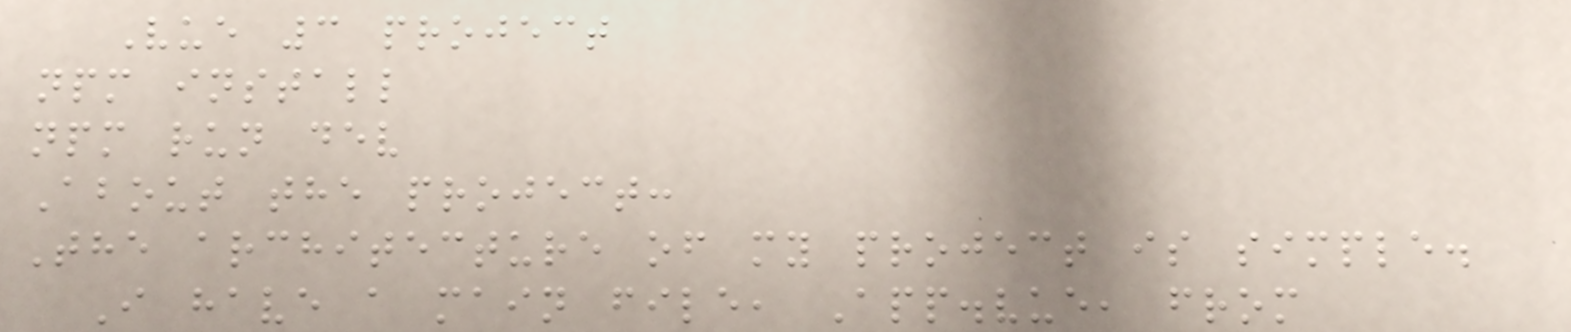Vue 3 project
npm install
npm run dev
About the project:
The architecture of my project is simple.
I have a main file, App.vue, from
